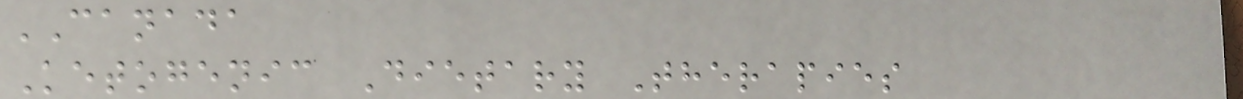CANADA
Ketogenic Dietary Therapies
